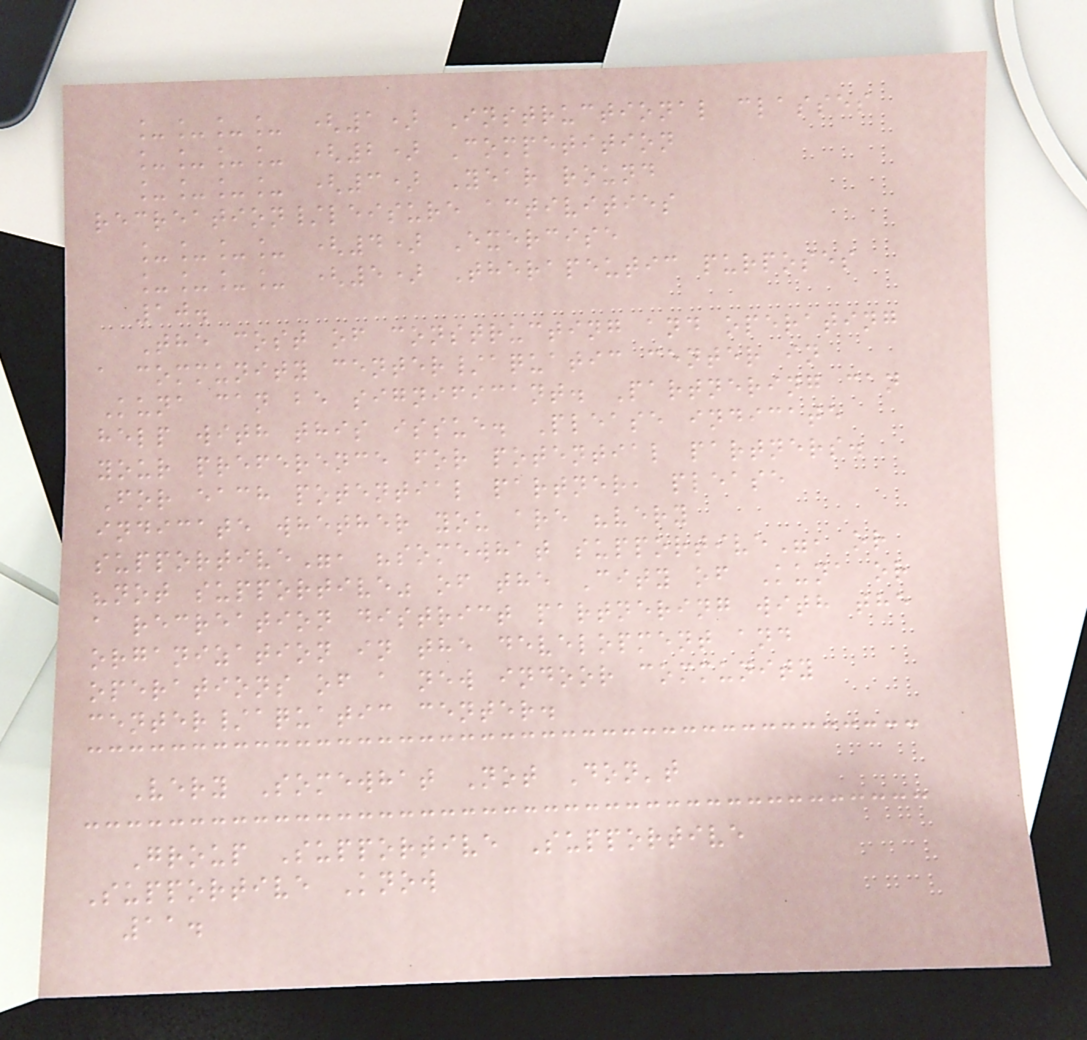____ (1) Instructional classes
____ (2) Competition
____ (3) Year round
recreation/leisure activities
____ (4) Exercise
____ (5) Therapeutic purposes
10.
The cost of constructing and operating
a community center/aquatic center in
Kuna can be significant. Partnering can
help with this issue. Please indicate
your preference for potential partners.
For each potential partner, please
indicate whether you are "very
supportive", "somewhat supportive", or
"not supportive" of the City of Kuna or
a recreation district partnering with the
organization in the development and
operations of a new indoor community
center/aquatic center.
Very Somewhat Not Don't
Group Supportive Supportive
Supportive Know
11.
